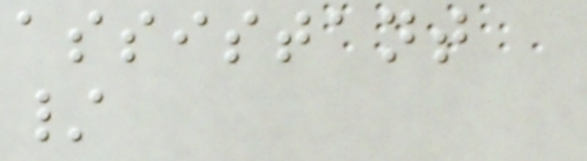assistant
/
